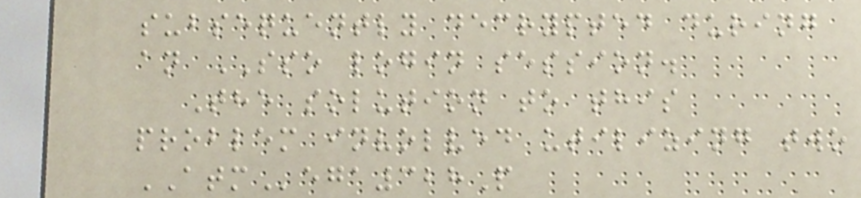subsequently decrypted during
an SSO login session.
The solution to this
problem involved utilizing two
ATMega328P
